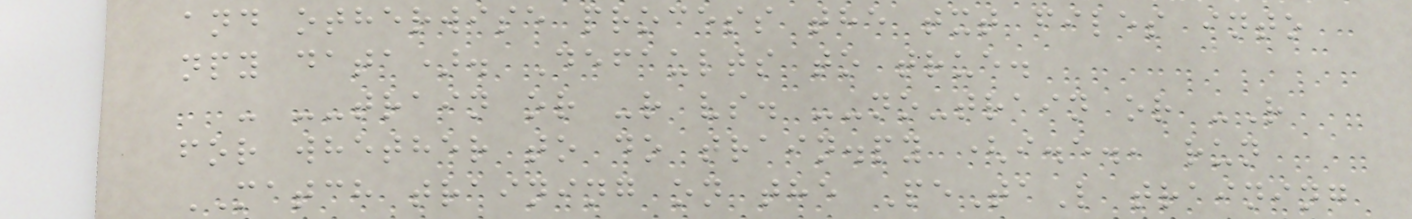and otherwise process the txt files into
npy data). Defaults to true.
- --train or -r vs. --no-train or -R
for whether to do train.py (i.e., run
MATCH training on the PeTaL training
